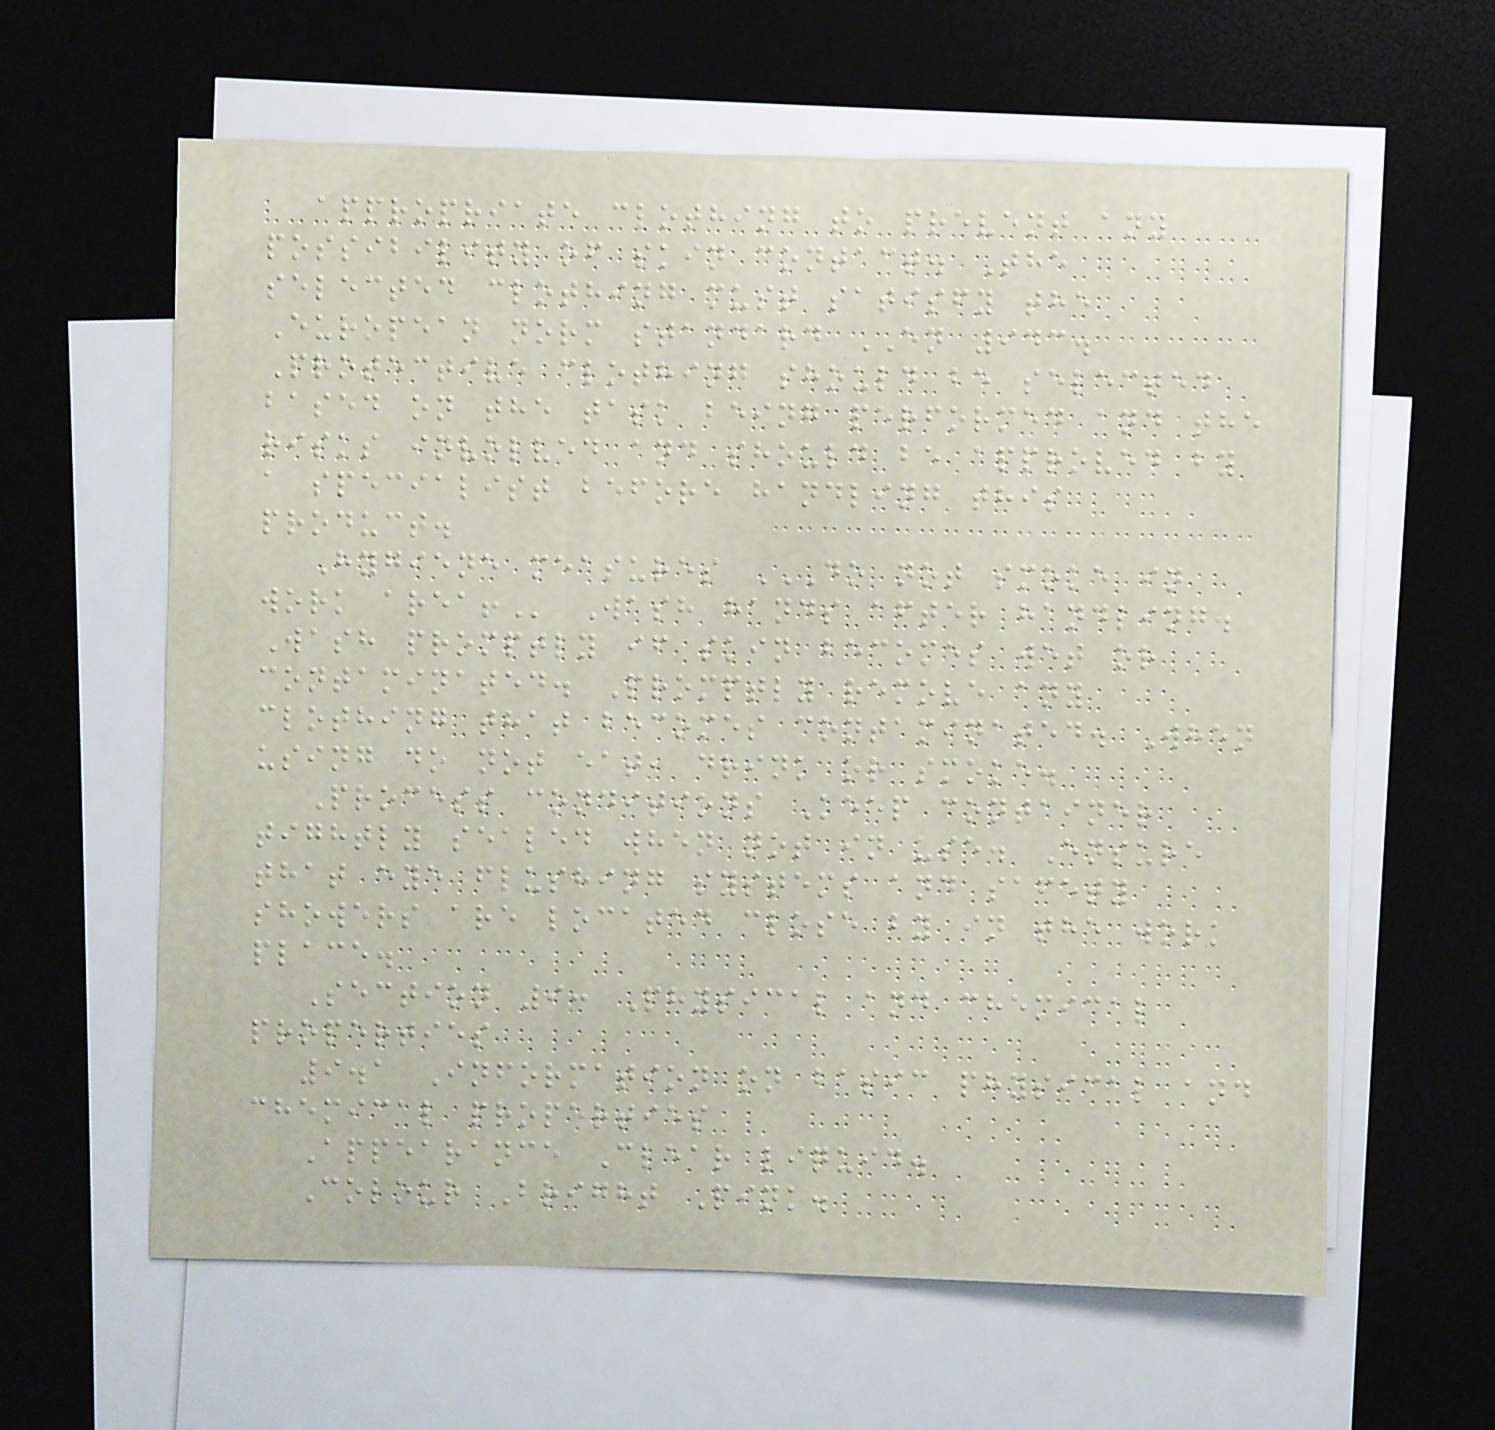appropriate clothing to prevent any
possibility of skin contact. The
selected clothing must satisfy the
European norm standard EN 943.
Protective clothing should be selected
based on the task being performed and the
risks involved and should be approved by
a specialist before handling this
product.
Hygiene measures DO NOT SMOKE IN
WORK AREA! Wash hands after handling.
Wash promptly if skin becomes wet or
contaminated. Promptly remove any
clothing that becomes contaminated. When
using do not eat, drink or smoke.
Process conditions Keep container
tightly sealed when not in use. Ensure
that eye flushing systems and safety
showers are located close by in the work
place.
Section 9: Physical and chemical
properties
9.1 Information on basic physical and
chemical properties
Appearance Clear liquid.
Colour Bright Pink.
